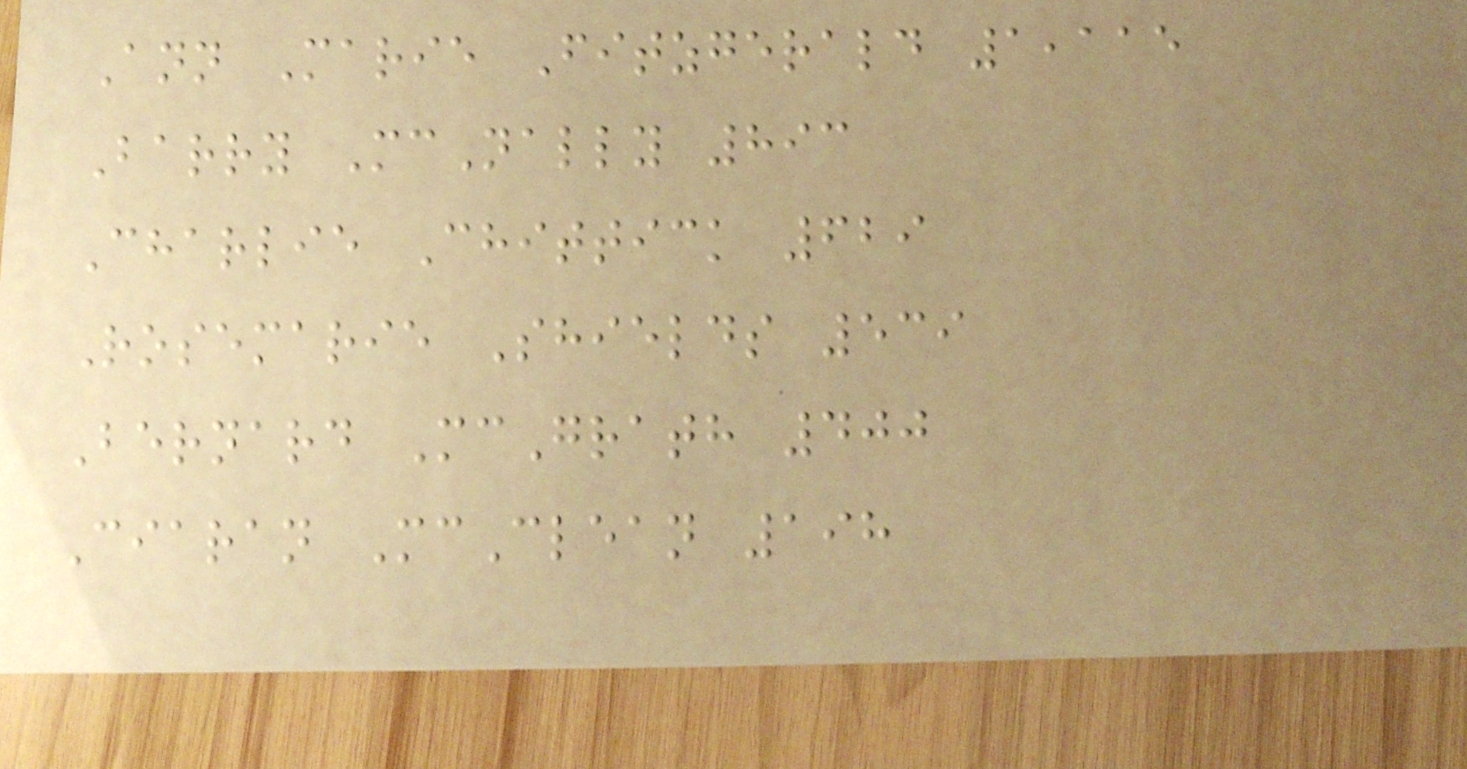Ann Marie Fitzgerald 1,115
Barry McNally 893
Charlie Chittick 629
Rosemarie Shields 539
Bernard McGrath 400
Ciaran McClean 198
